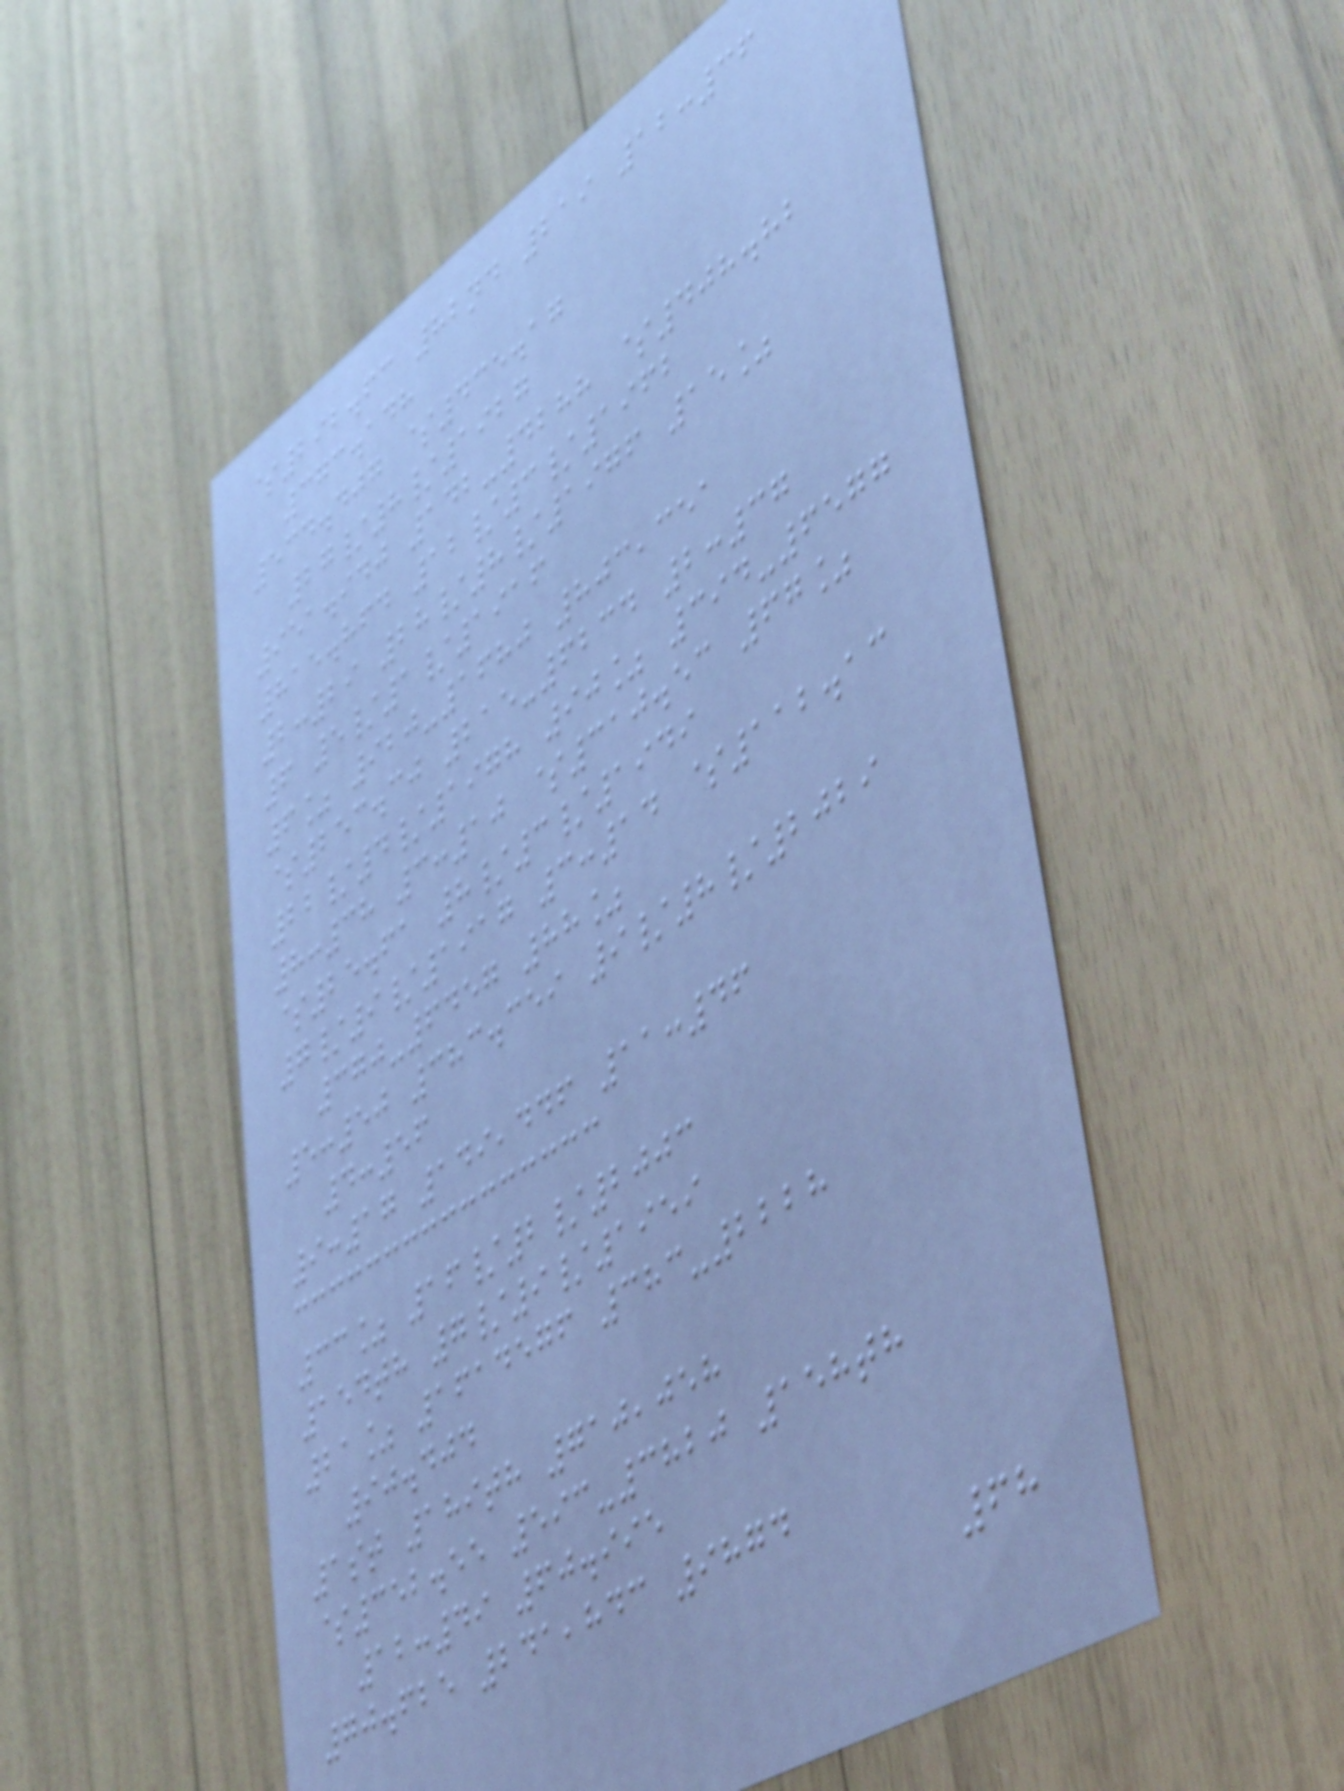$292.63 82nd 219 12:36
373.148
534.407 $435.17
27/8/1927
951.940 142-4288 $408.82
815.864 12/3/1962
2:29 28/8/1976 15%
6 5/1/1916
6% 920-1680 803,351
$253.30 215-6234 2:37
22/4/1978 90% 394-6577
8:38 3:10 $310.53 67%
$25.61 8/3/1949
7/9/1917 3:14 $112.13
370-6457 88%
5:50 383.359 9/8/2029
4:56
9:17 149,446 11:46
33% 16/2/2003
154th 7/9/1959
21% 1614576 383-2228
90.404
1st 189th 710,058
$352.55 593-3820 158th
12:49 60.995
70.625 241,843 9874
68
